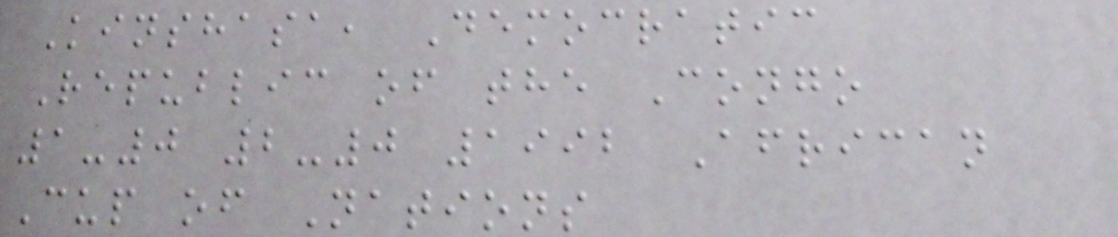Kinshasa, Democratic
Republic of the Congo
1-0 2-0 1992 African
Cup of Nations
